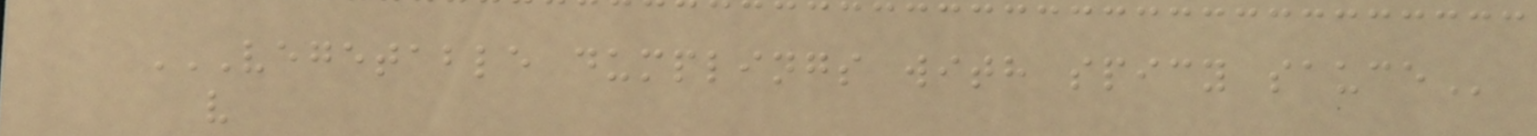VEGETABLE DUMPLINGS WITH SPICY SAUCE
v
